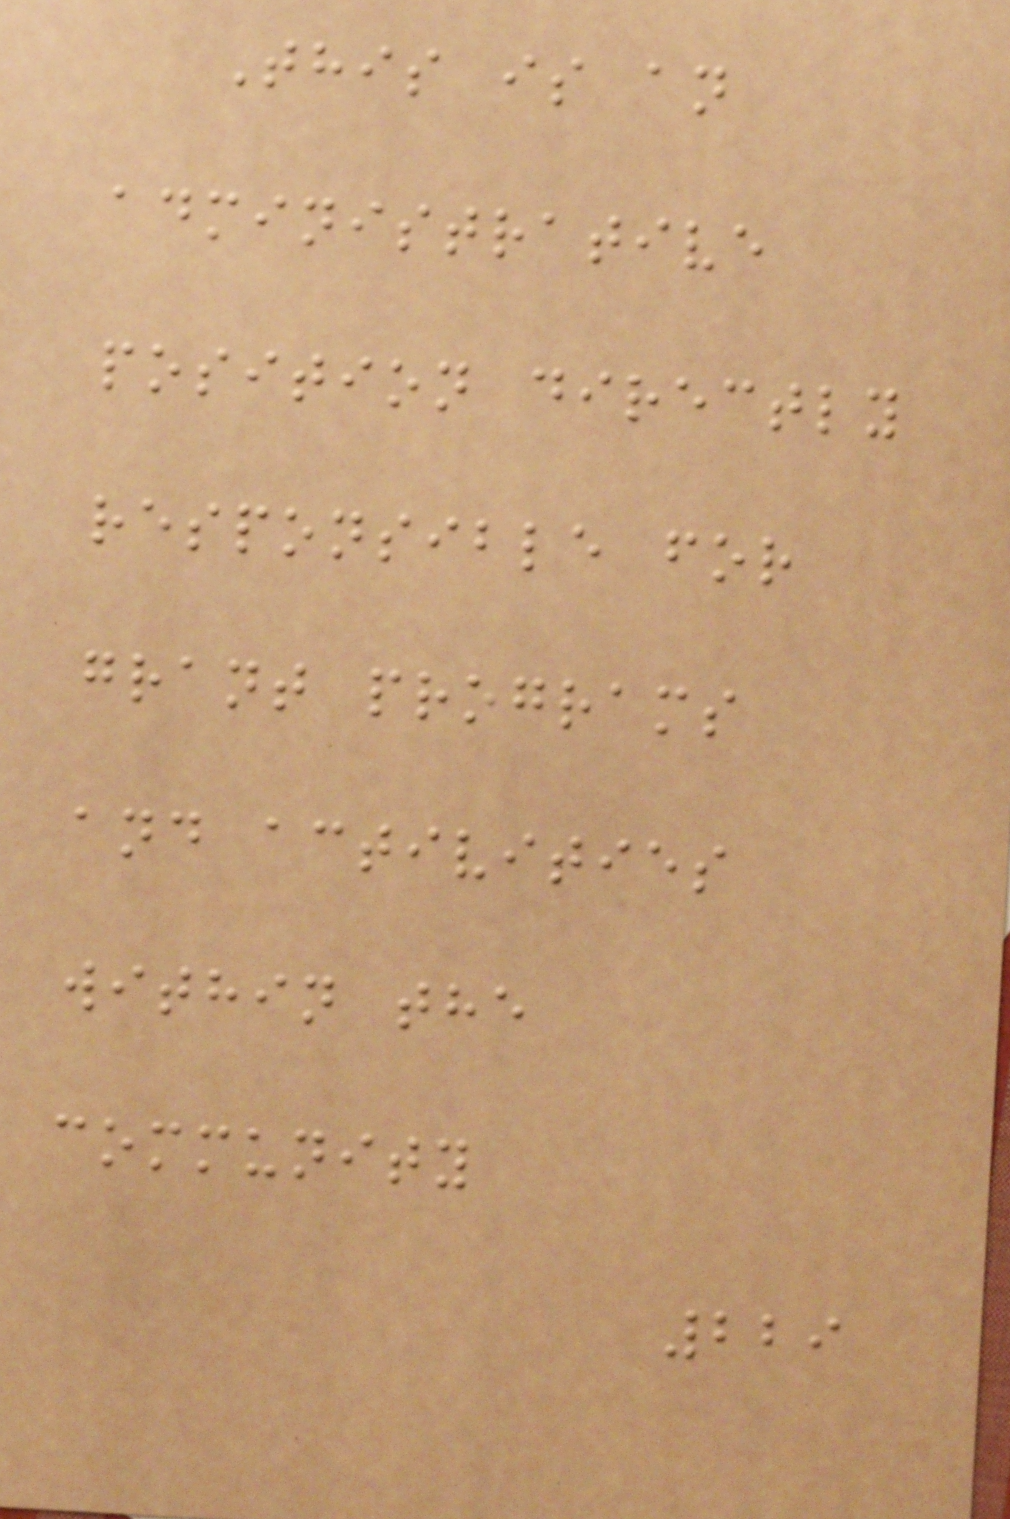This is an
administrative
position directly
responsible for
grant programs
and activities
within the
community
229
